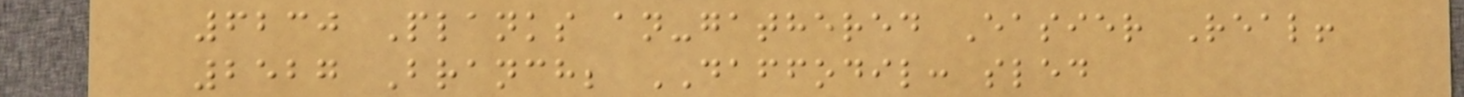6230 Planks an-gathered Easier Real!
2527 Branch; DAFFODIL: sled
